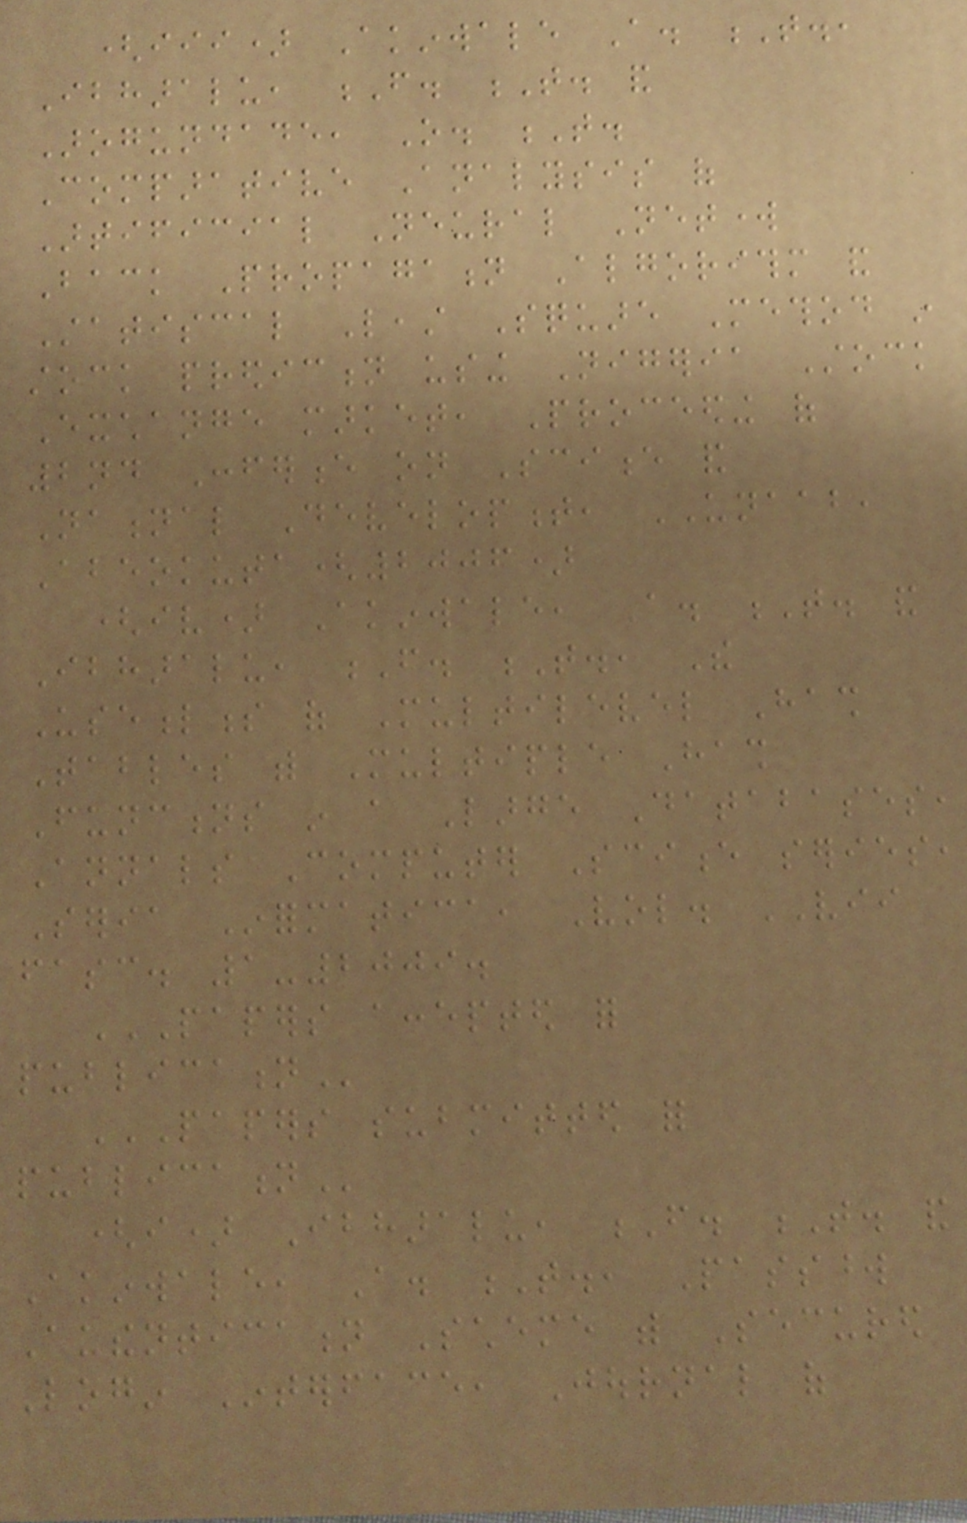(iii) Akinwale A. T.,
Ibharalu, F. T. and
Arogundade, O. T.
Comparative Analysis of
Artificial Neural Network
Back Propagation Algorithm and
Statiscal Least Square Method in
stock prediction using Nigeria Stock
Exchange market, Proceeding of
2nd Conference on Science and
National Development, UNAAB,
Abeokuta(2006)
(iv) Akinwale, A. T. and
Ibharalu, F. T., The
Usefulness of Multilevel Hash
Tables with Multiple Hash
Functions in a Large Databases,
Annals Computer Science series,
Seria Informatica, Vol. VII
fasc. 1-2009.
PAPERS ACCEPTED FOR
PUBLICATION
PAPERS SUBMITTED FOR
PUBLICATION
(i) Ibharalu, F. T. and
Akinwale, A. T., Password
Authentication Scheme with Secured
Login Interface, Journal of
